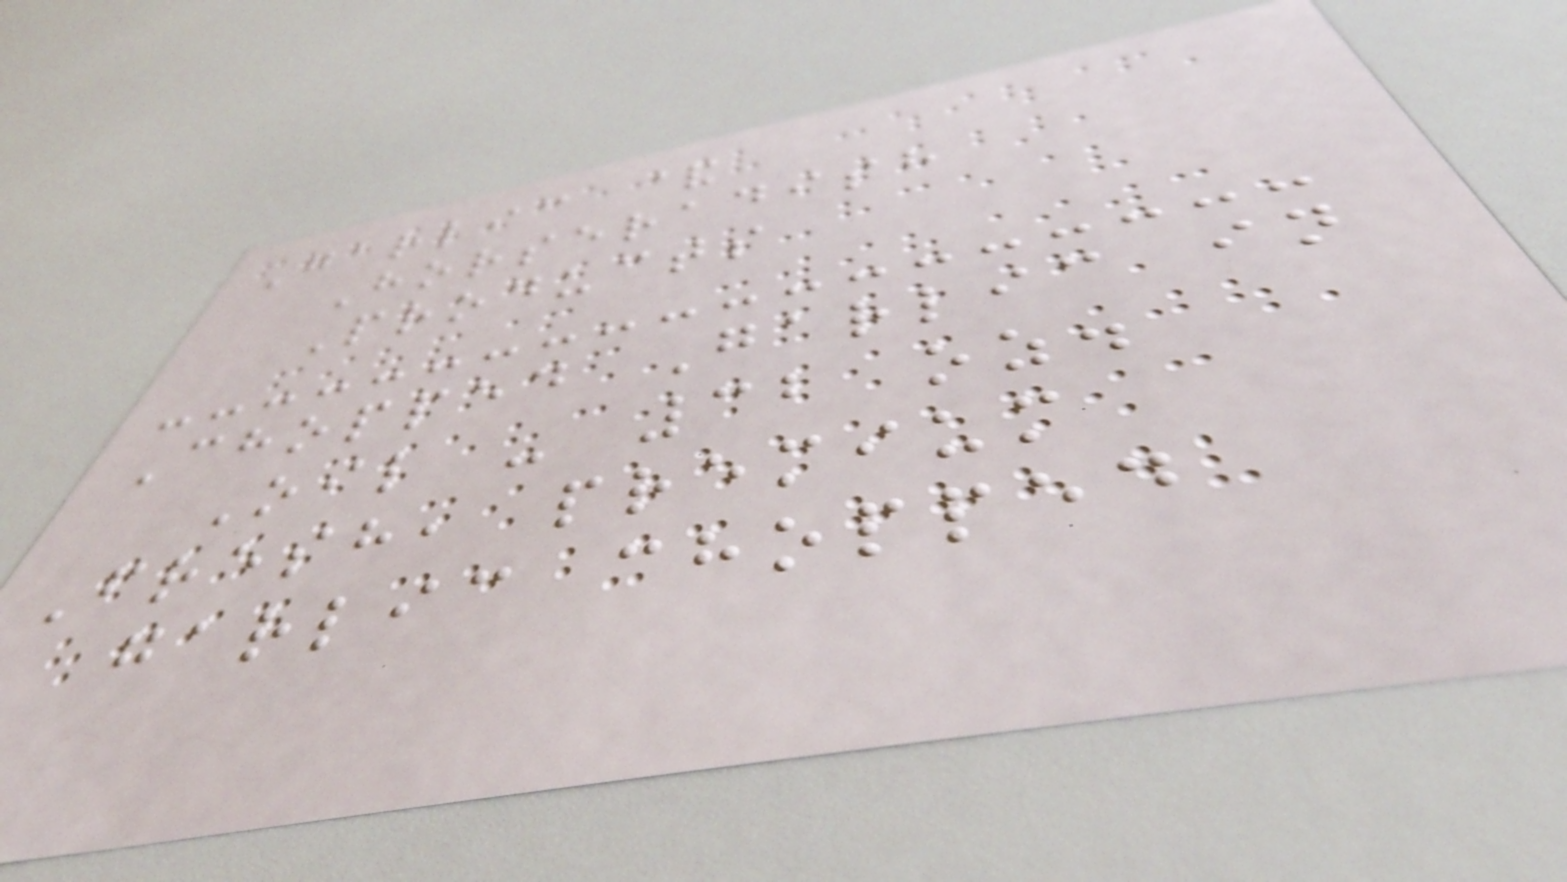Garlic &
Horseradish
Products
Chopped Garlic in
Oil - 32 oz.
Fresh, premium
garlic chopped
